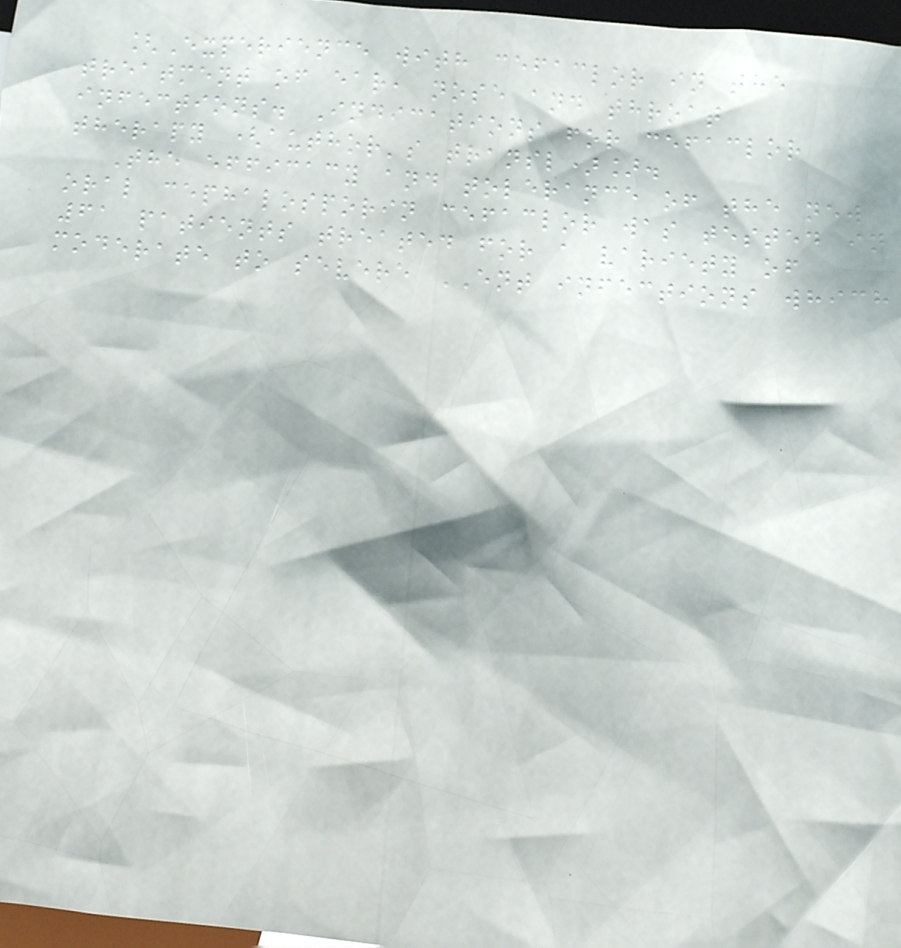[Experience with cefaclor in the
treatment of ear, nose and throat
infections. Indications for cefaclor
therapy (author's transl)].
The efficacy and tolerance of the new
oral cephalosporin cefaclor was tested in
61 patients treated for a variety of
moderate to severe ENT infections which
